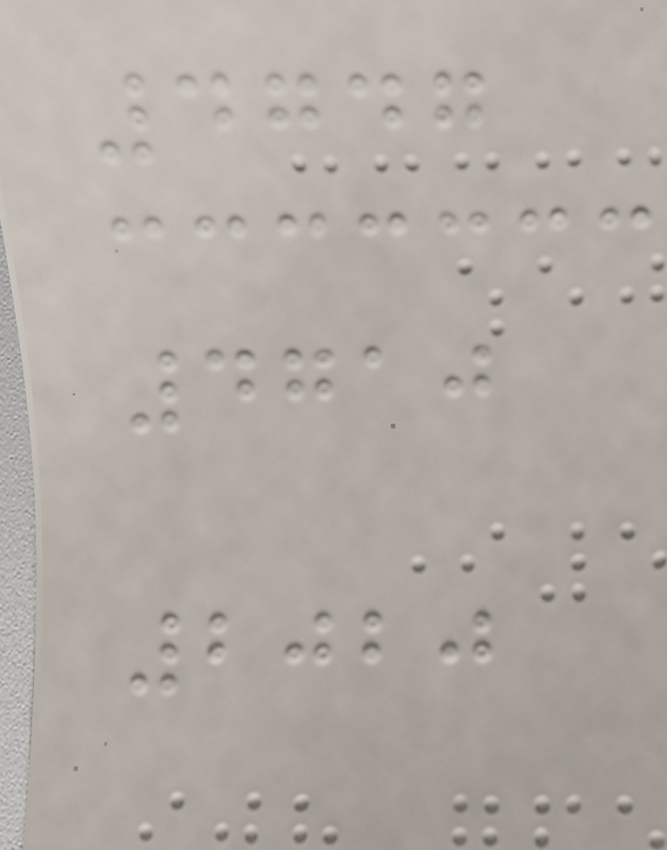4747
4710
2020
